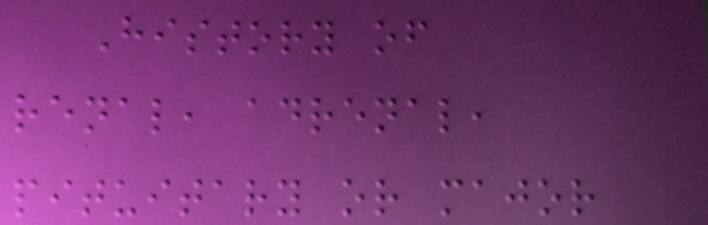History of
renal, adrenal,
pituitary or major
